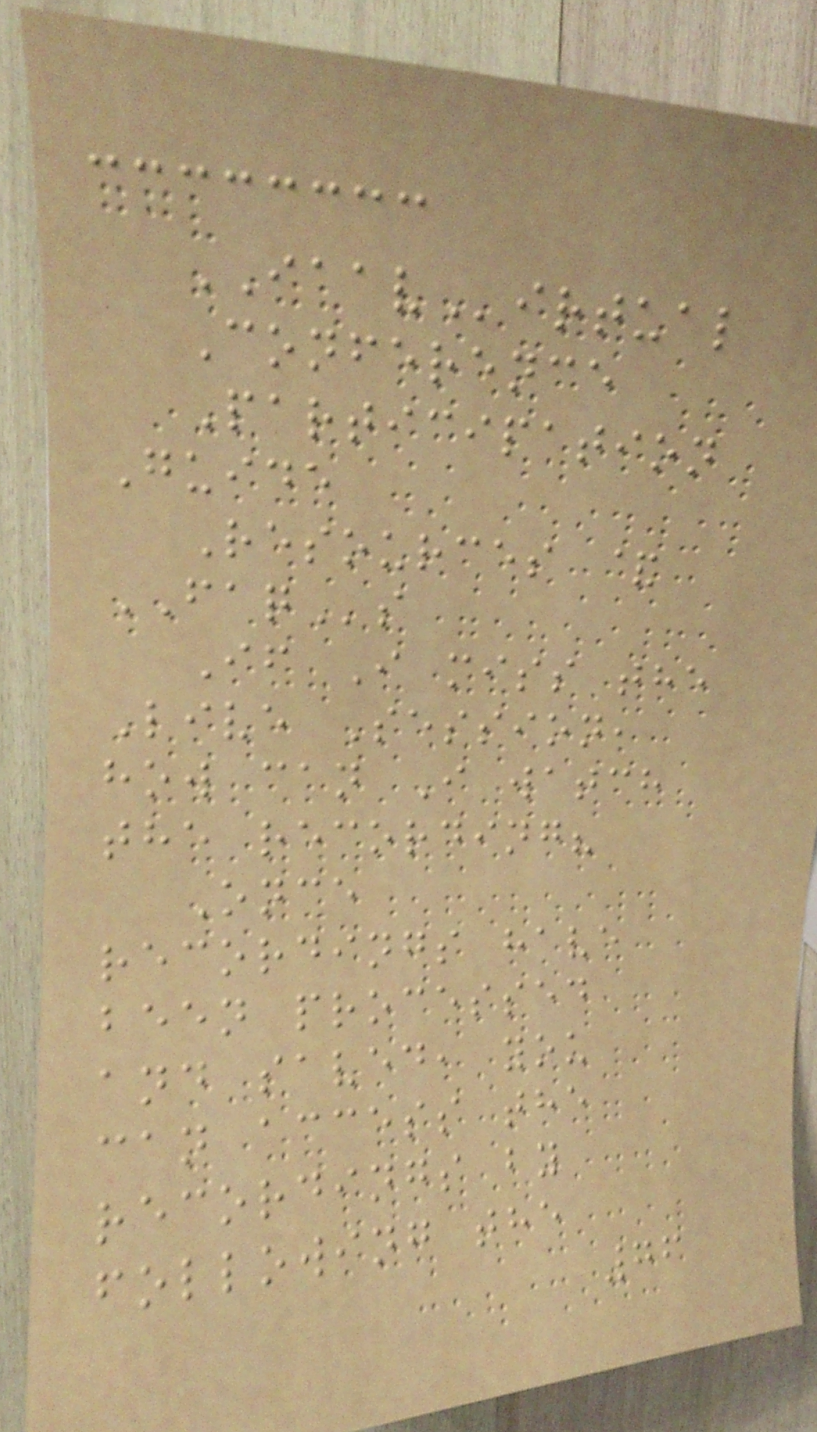IAAVirtual
Conference
Participation
Guide
Resources &
FAQs
If I miss the
Live Session,
how can I watch
the recording?
Once
recordings have
been processed
and saved, you
can access the
recordings by
following the
76
